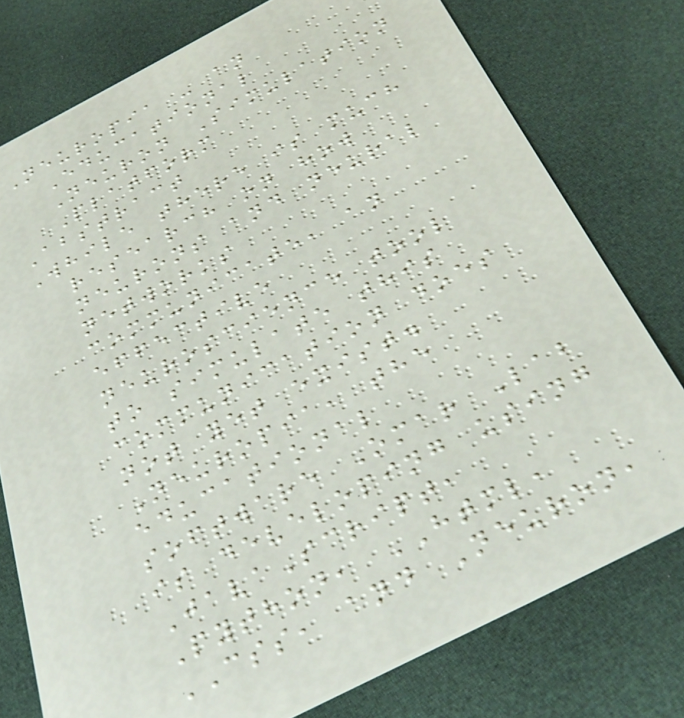Neuropia - an
Educational
Neuron Simulation
Platform
Abstract
While there is much
research on how
neurons and neural
networks
communicate, an
effective
neuroscience tool
to simulate this
communication does
not yet exist.
Neuropia, the
educational
software Omar Lab
is developing using
JavaScript,
Python, HTML,
CSS, and Neuron,
